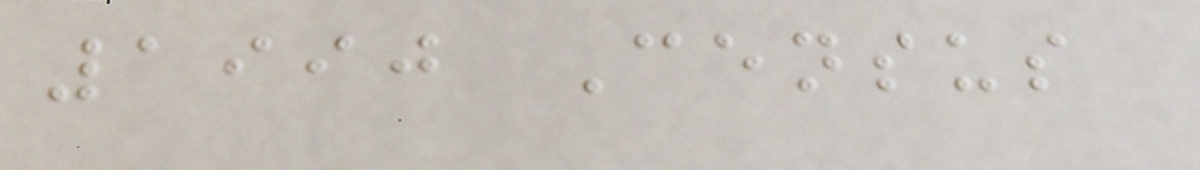1990 Census
